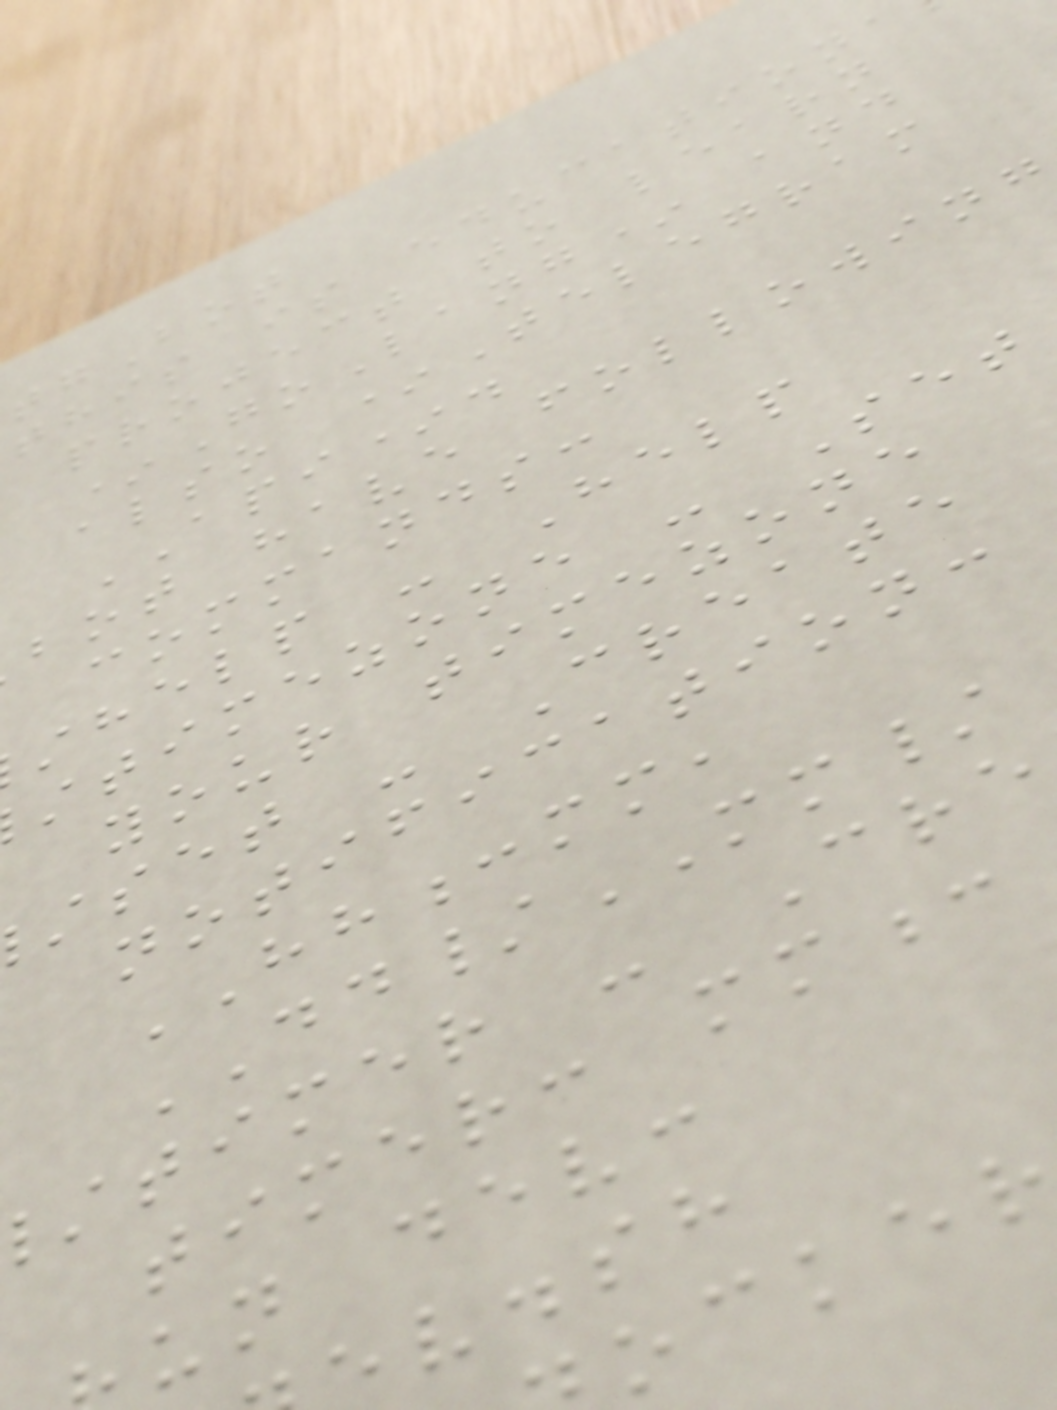gBot
this is educationa
project to learn
*GoLang* and
also *Telegram
API*.
bot have following
commands:
help - Help
timezone - Set
your timezone
set - Create
notification:
HH:mm,
DD/MM/
timer - Cre
timer: mm
un dev:
v.sh
